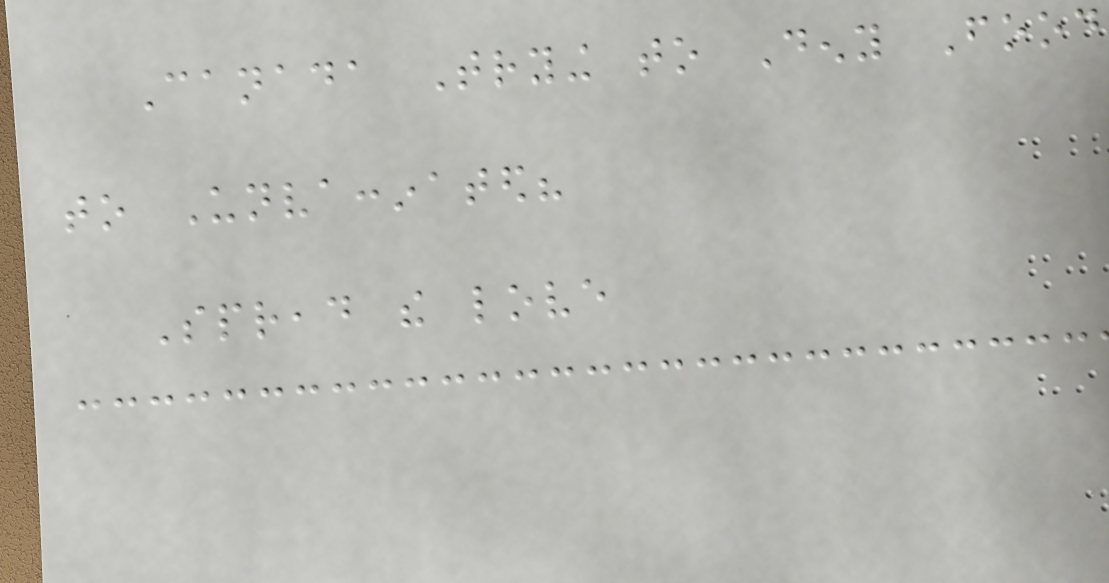Canada Trying to Deny Food
to Unvaccinated?
Spread the love
